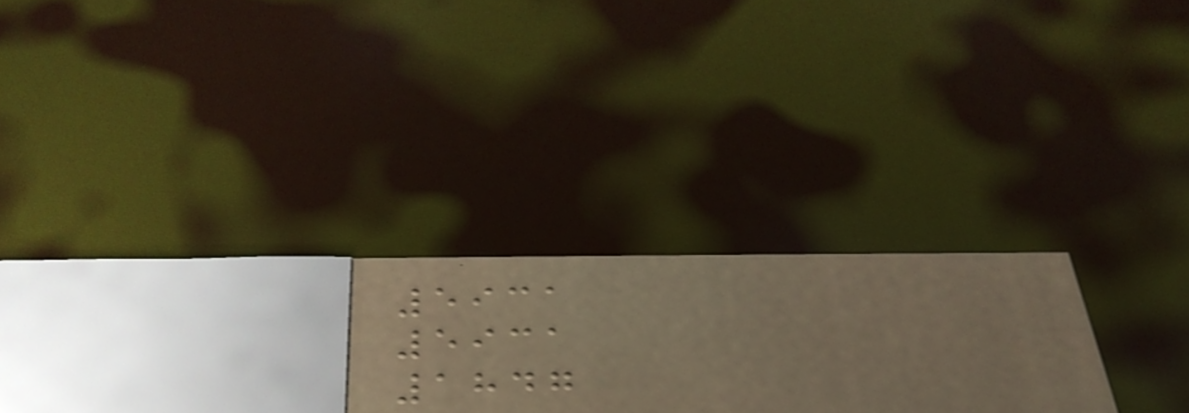5931
5931
1847
